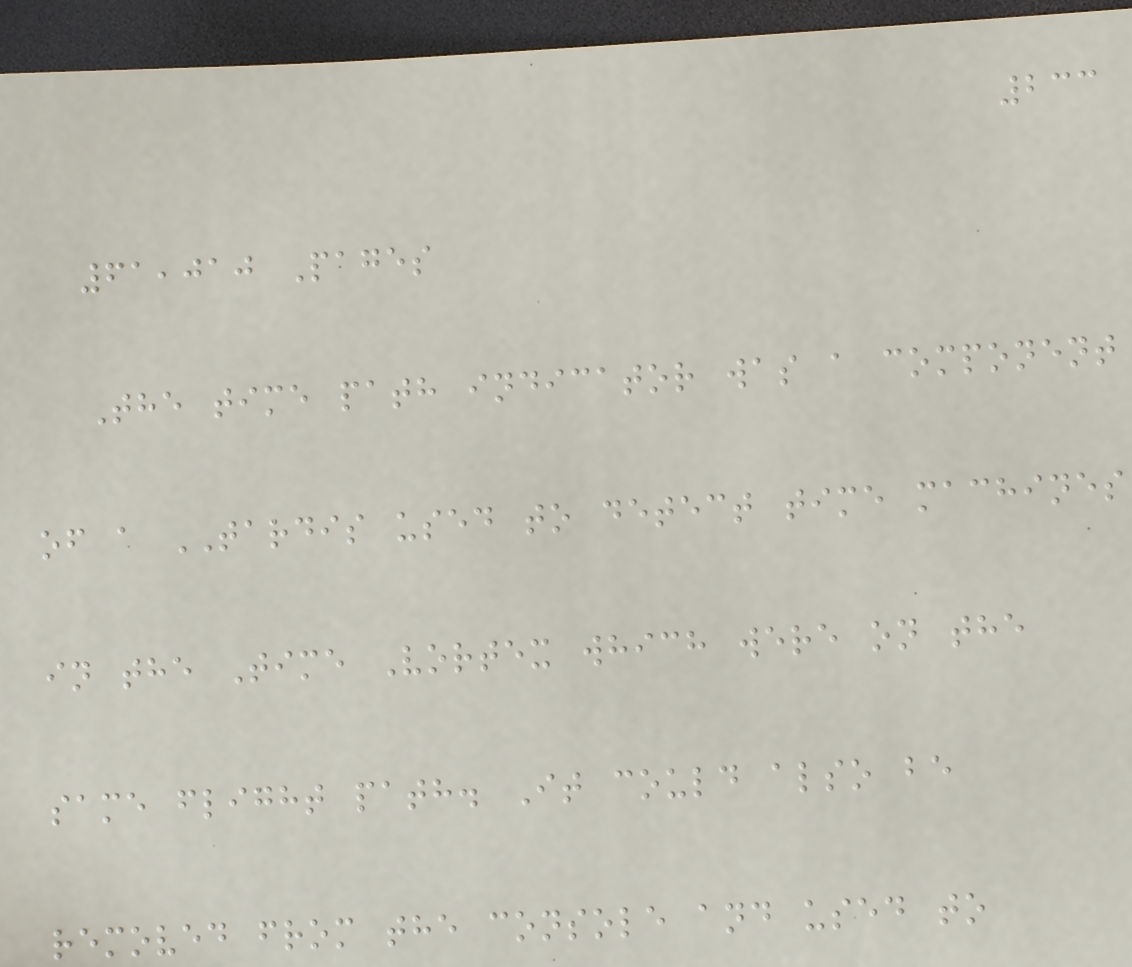233
61,010 Pages
The time path indicator was a component
of a TARDIS used to detect time machines
in the Time Vortex which were on the
same flight path. It could also be
removed from the console and used to
